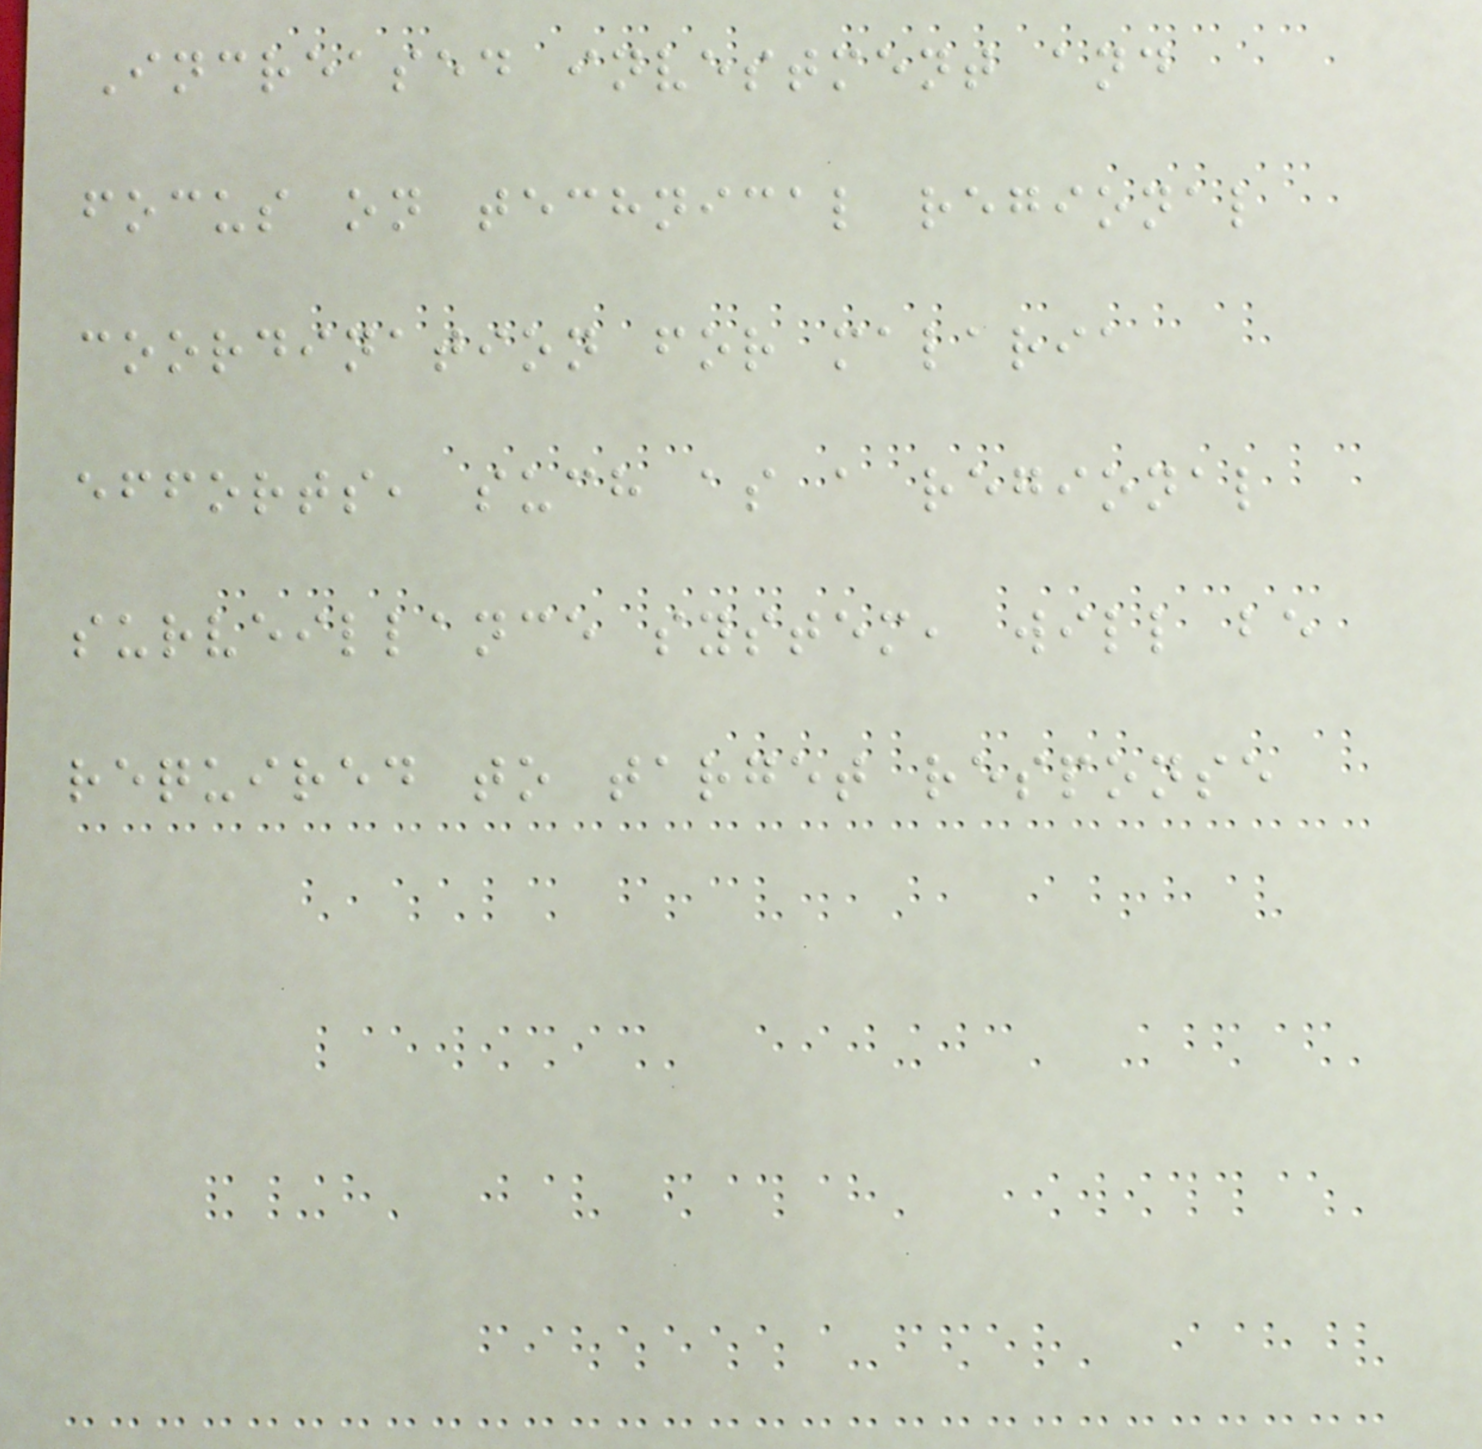Increased investment and
focus on technical regional
coordination for malaria
efforts, such as a regional
surveillance system, will be
required to target response
